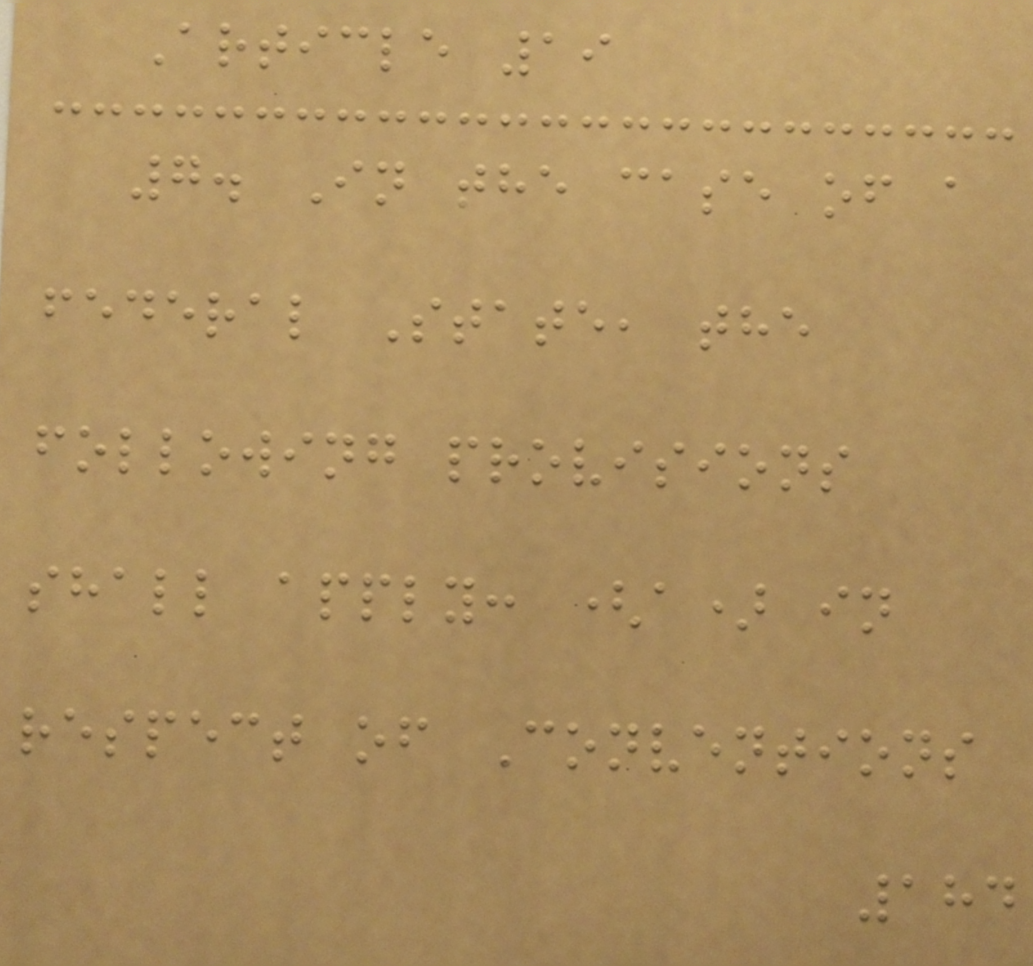Article 19
7. In the case of a
federal State, the
following provisions
shall apply: (a) in
respect of Conventions
184
